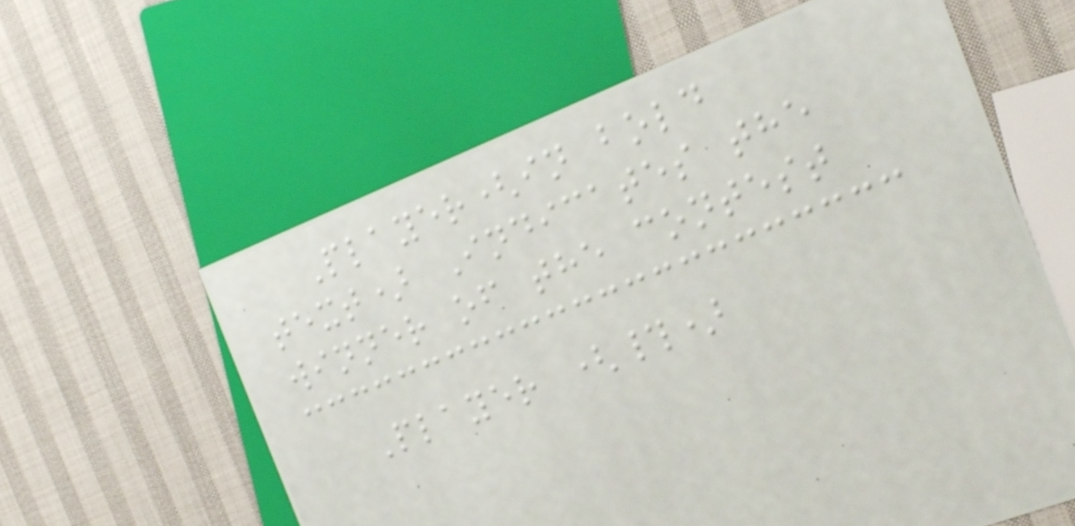Player(in bold
text) Indicates the
winner of the contest
Player (#)
